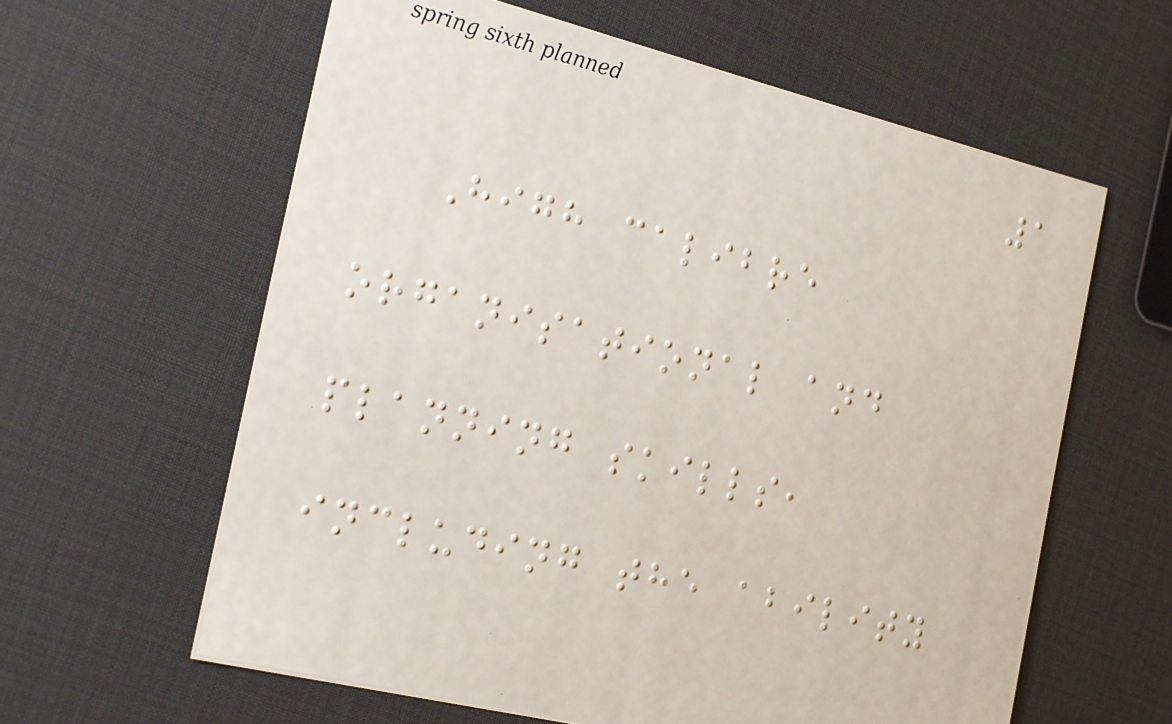1
High calibre
organisational and
planning skills,
including the ability
